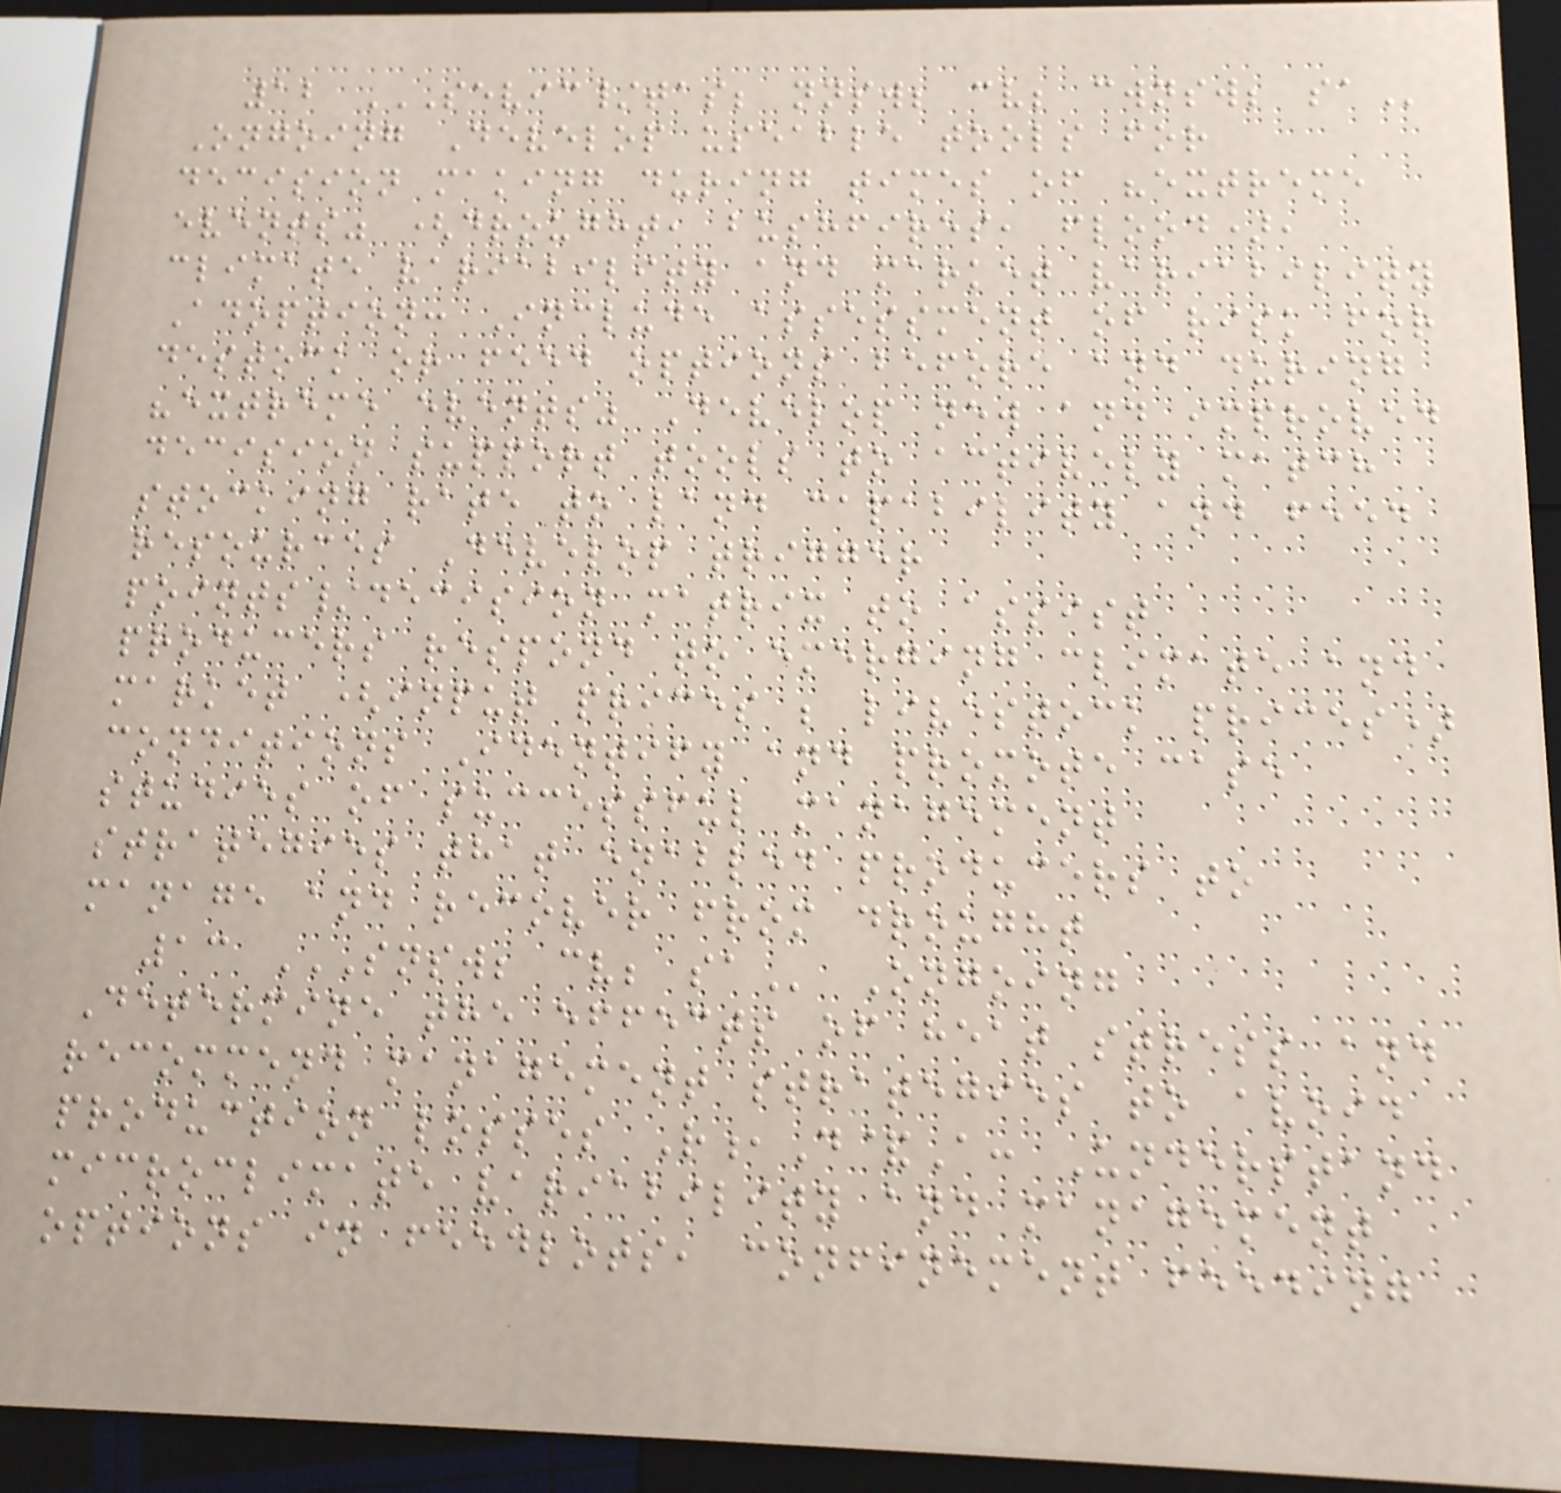12 SEVIC/TAS; NNSW; CV; CWNSW; SA
Ongoing Develop useable tools for
decision making during times of "extreme
events" (drought, bushfires, flood),
climate variability and market variability
Adoption: Include assessment of risk for
destock or feed options before and during
"extreme events" Develop new and improved
decision support tools to actively match
stocking rate to land capability and feed
resources Develop trigger
points/decision matrix to assist
producers respond to emerging climate and
market (input prices ; livestock prices)
conditions Identify and promote case
studies of successful management
strategies that enabled producers to
manage and recover from drought
13 SNSW; CV; SA Ongoing
Determine the effects of heat stress and
recommend management strategies to avoid
production losses R,D&A: Understand
microclimate variability and management
options in feedlots, confinement feeding
